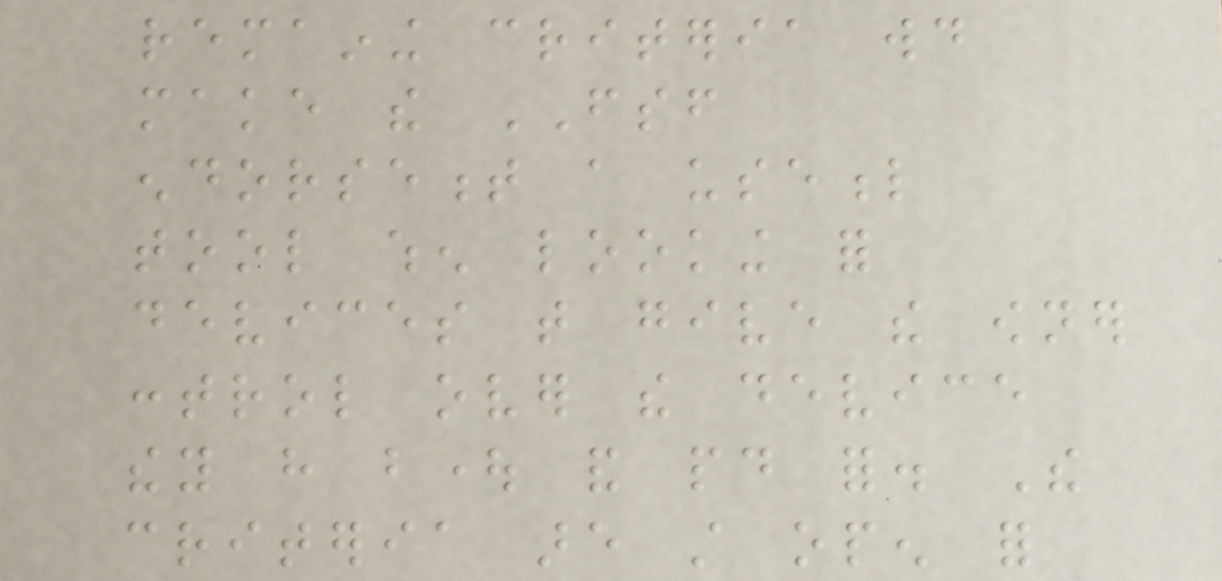remaining criteria would
make the FSF
endorsement a useful
tool when looking for
devices that give the owner
control over the device
they have bought and paid for. The
criteria are still open for
